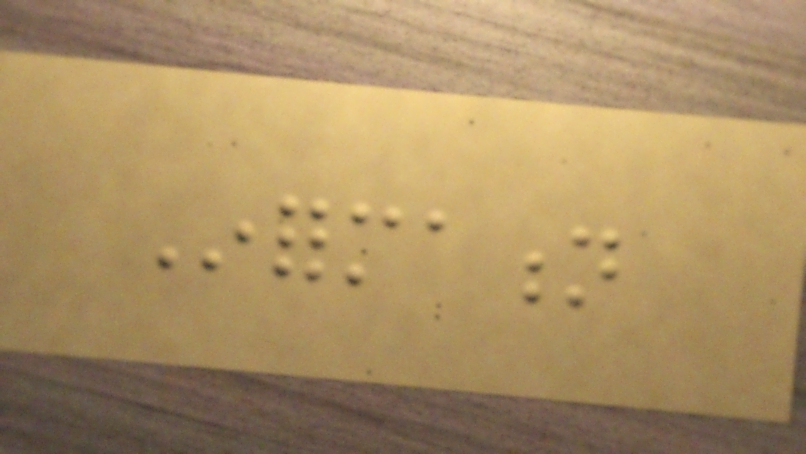Information
